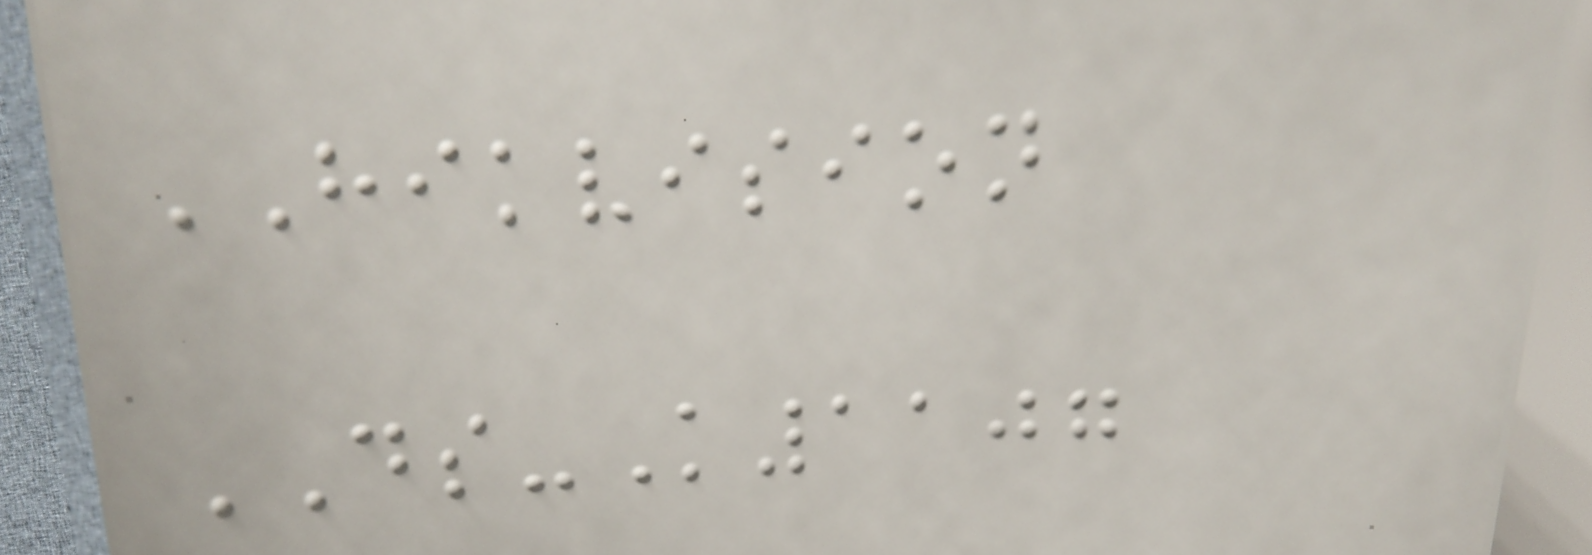HIKVISION
DS-K1107
